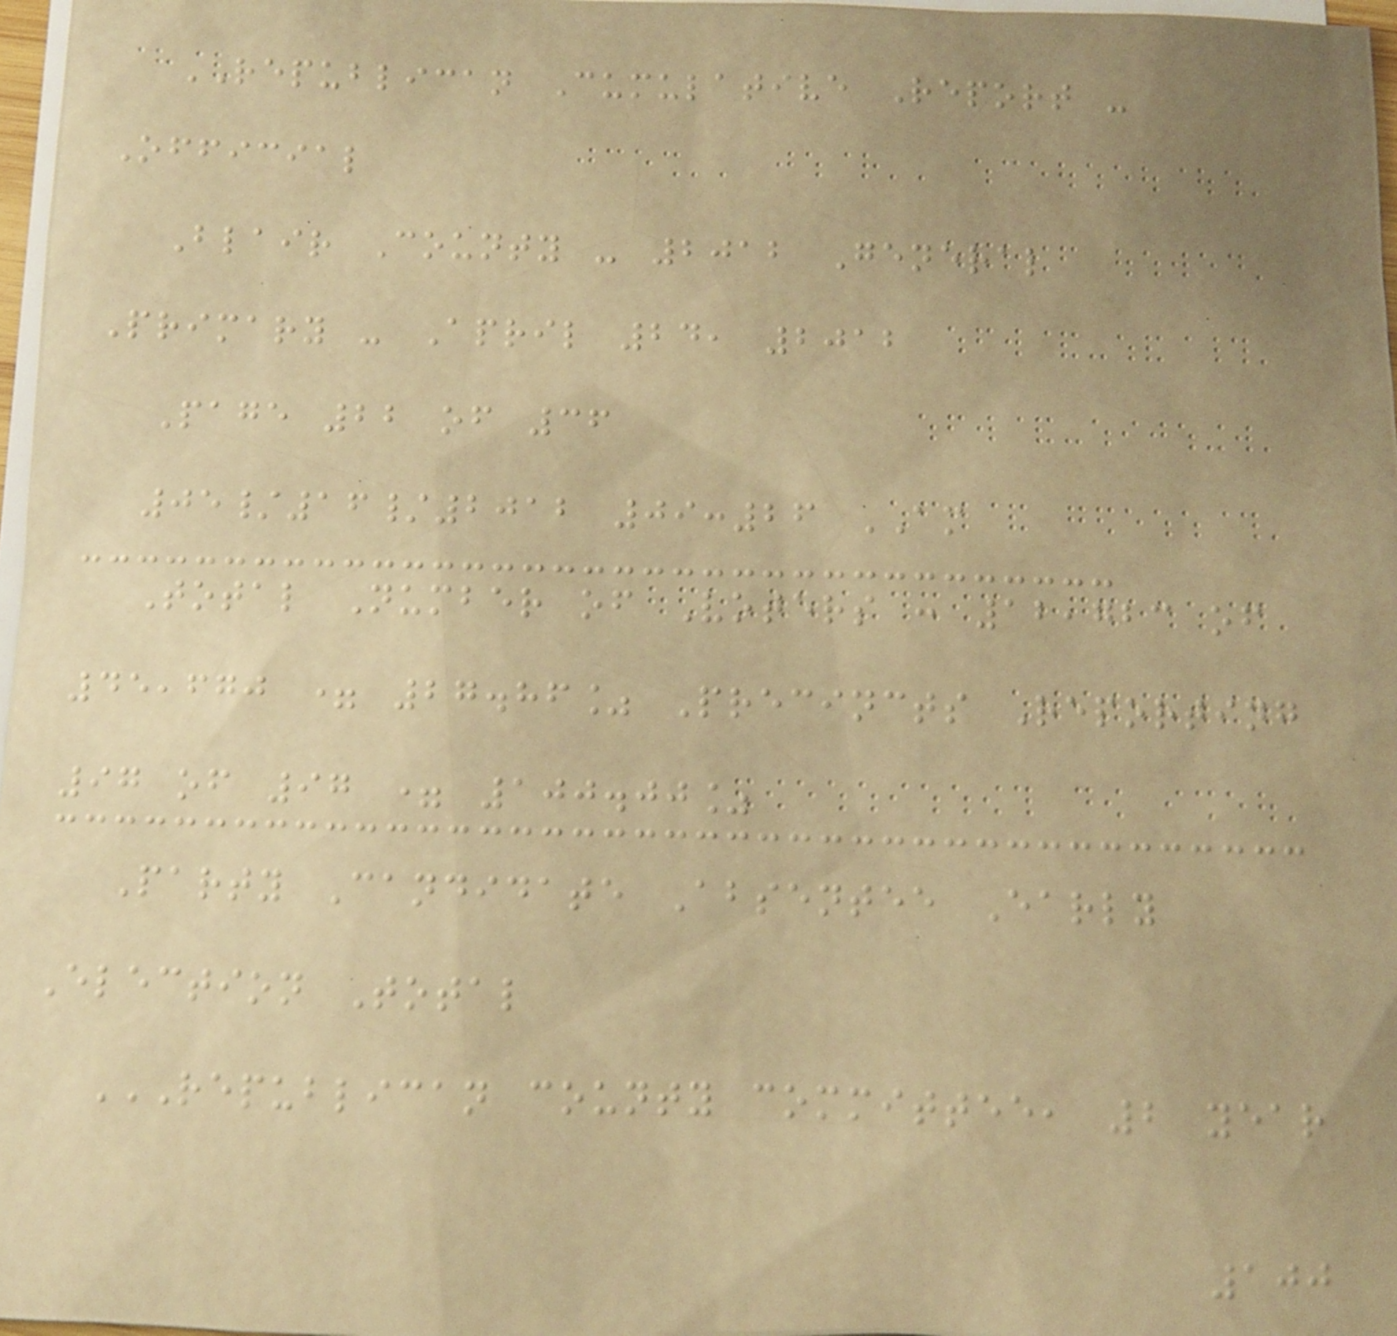REPUBLICAN Cumulative Report -
Official
Blair County - 2012 General
Primary - April 24, 2012
Page 22 of 36
05/16/2012 09:26 AM
Total Number of Voters : 12,723 of
45,670 = 27.86% Precincts Reporting
97 of 97 = 100.00%
Party Candidate Absentee Early
Election Total
REPUBLICAN COUNTY COMMITTEE, 2 YEAR
100
